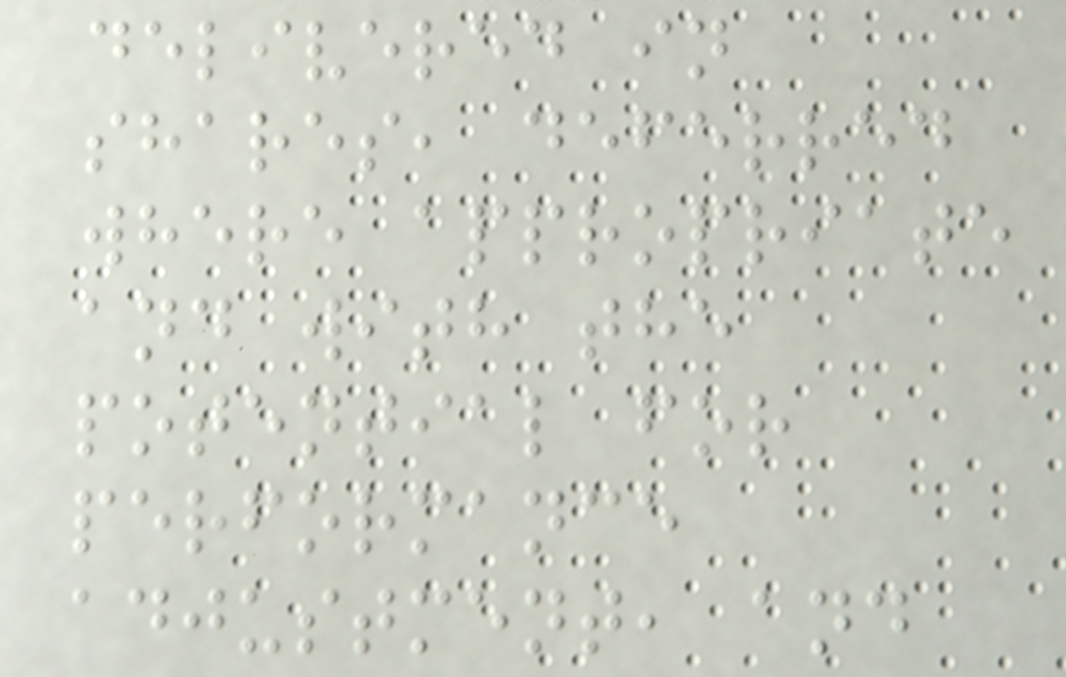delivered in
shares, deferred
where appropriate
and with the
potential for
performance
adjustment, and
